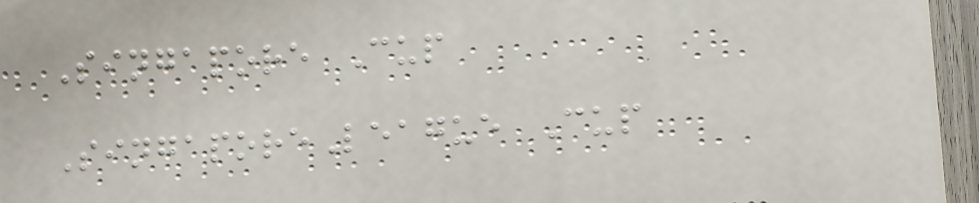Singapore Cup
SingaporeLeague Cup
